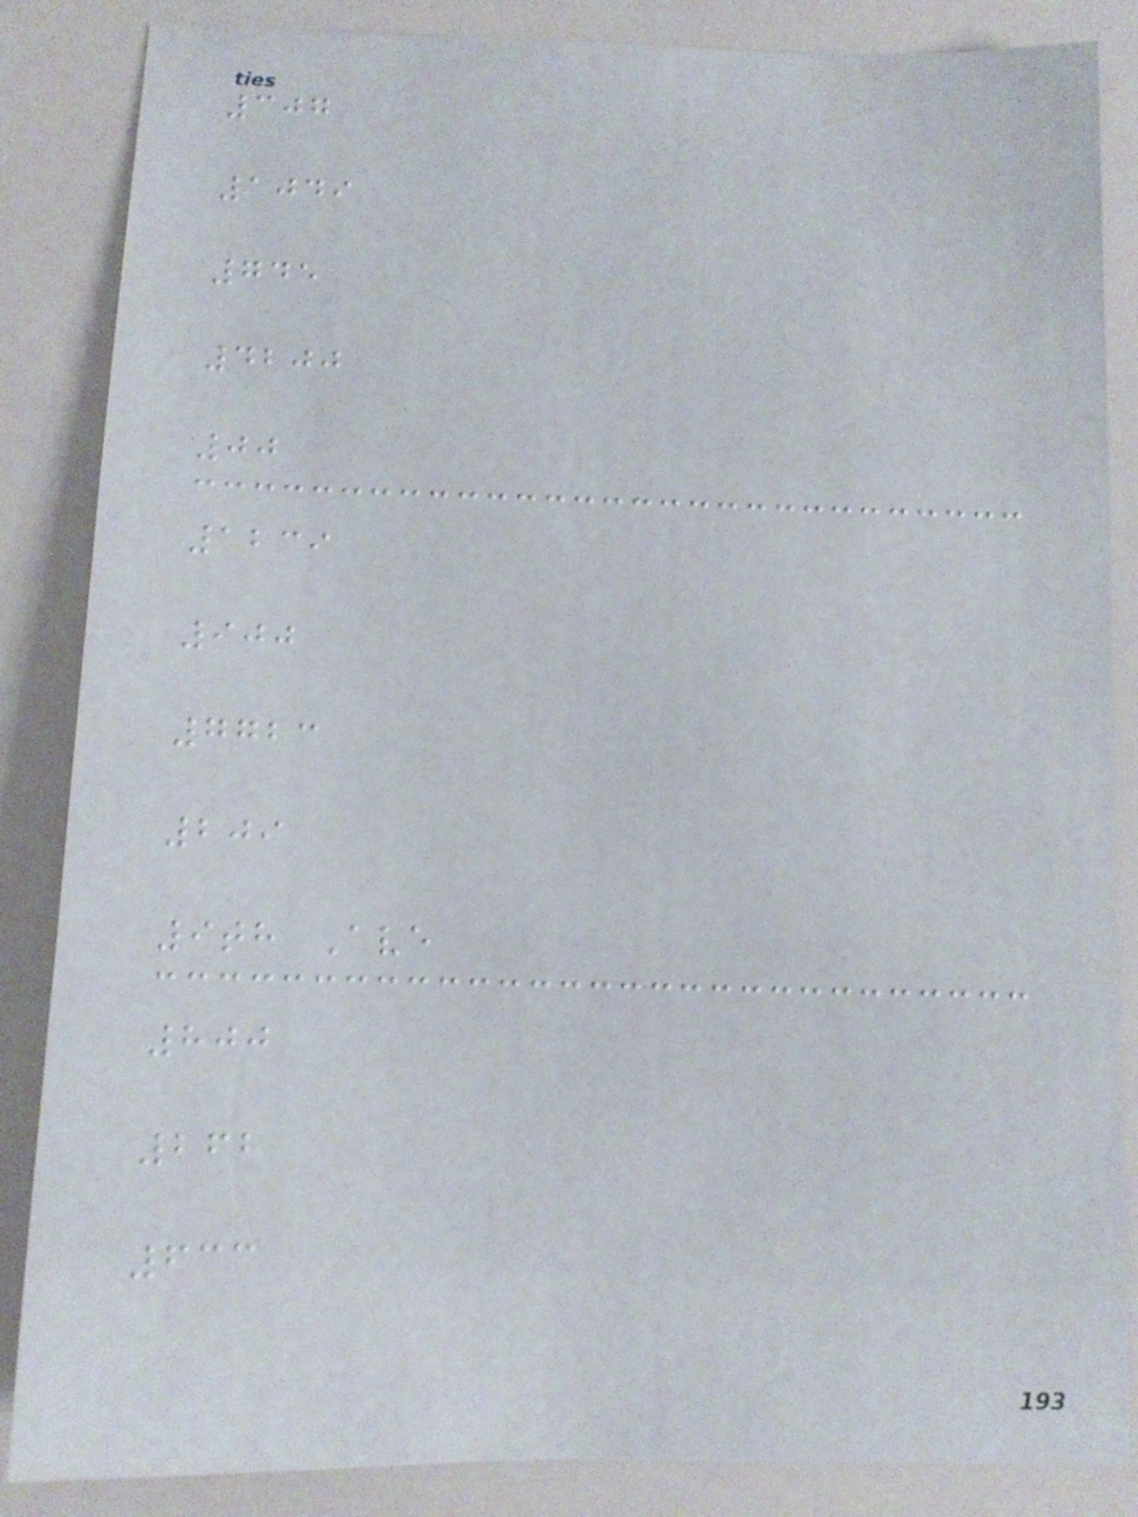307
1049
745
4200
00
1239
900
7723
209
9th Ave
800
262
633
